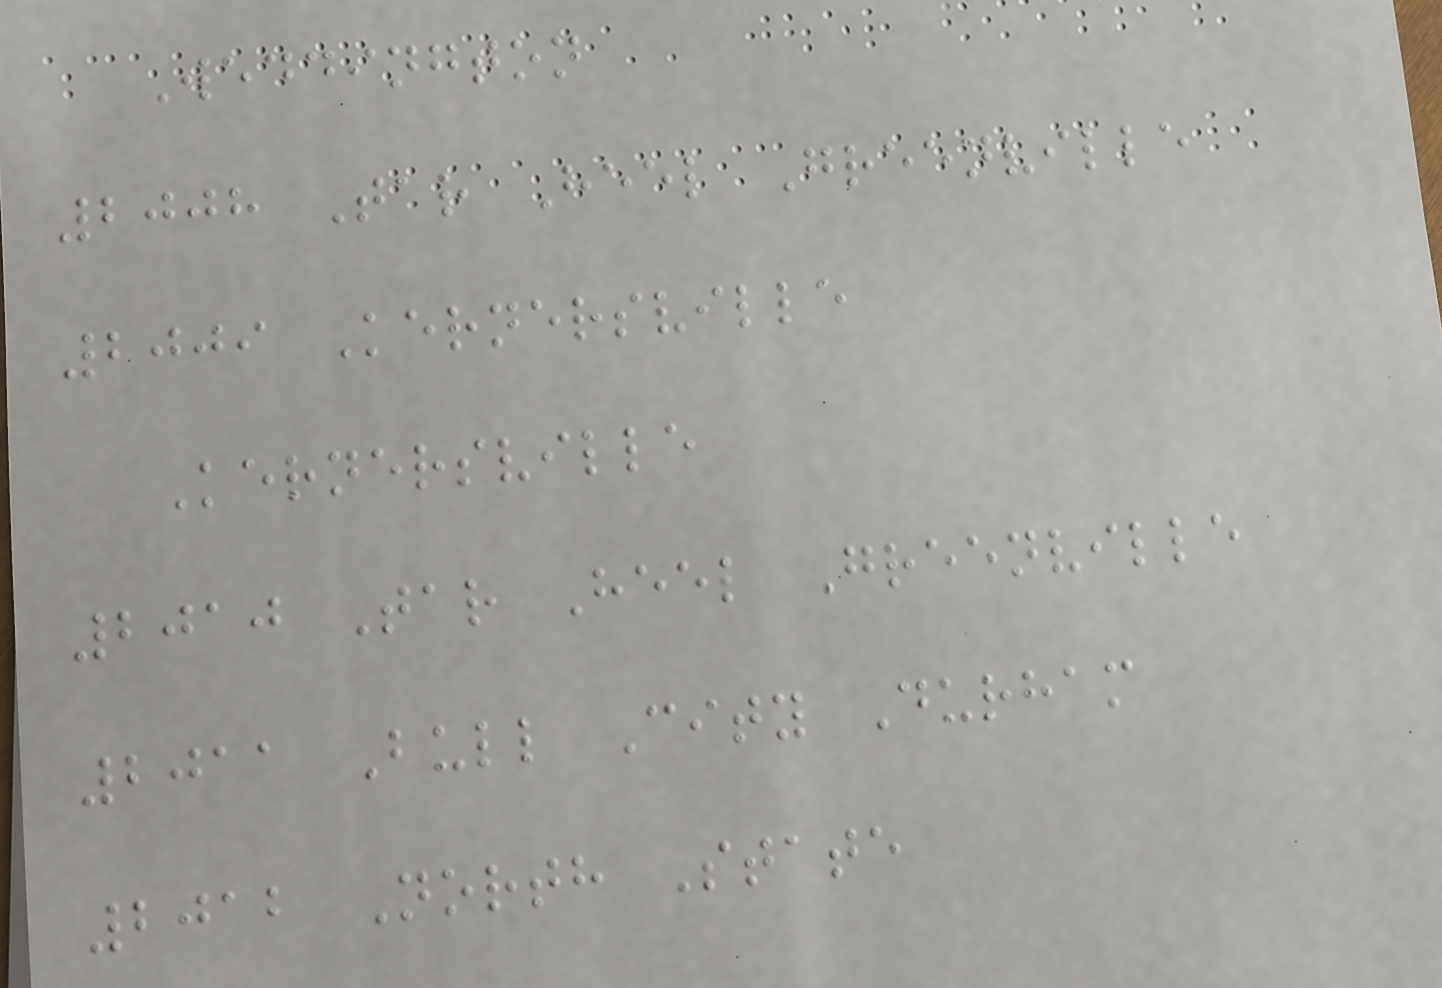Weddington
2008 Tar Heel Greenville
2009 Kernersville
Kernersville
2010 Tar Heel Greenville
2011 Bull City Durham
2012 North State
